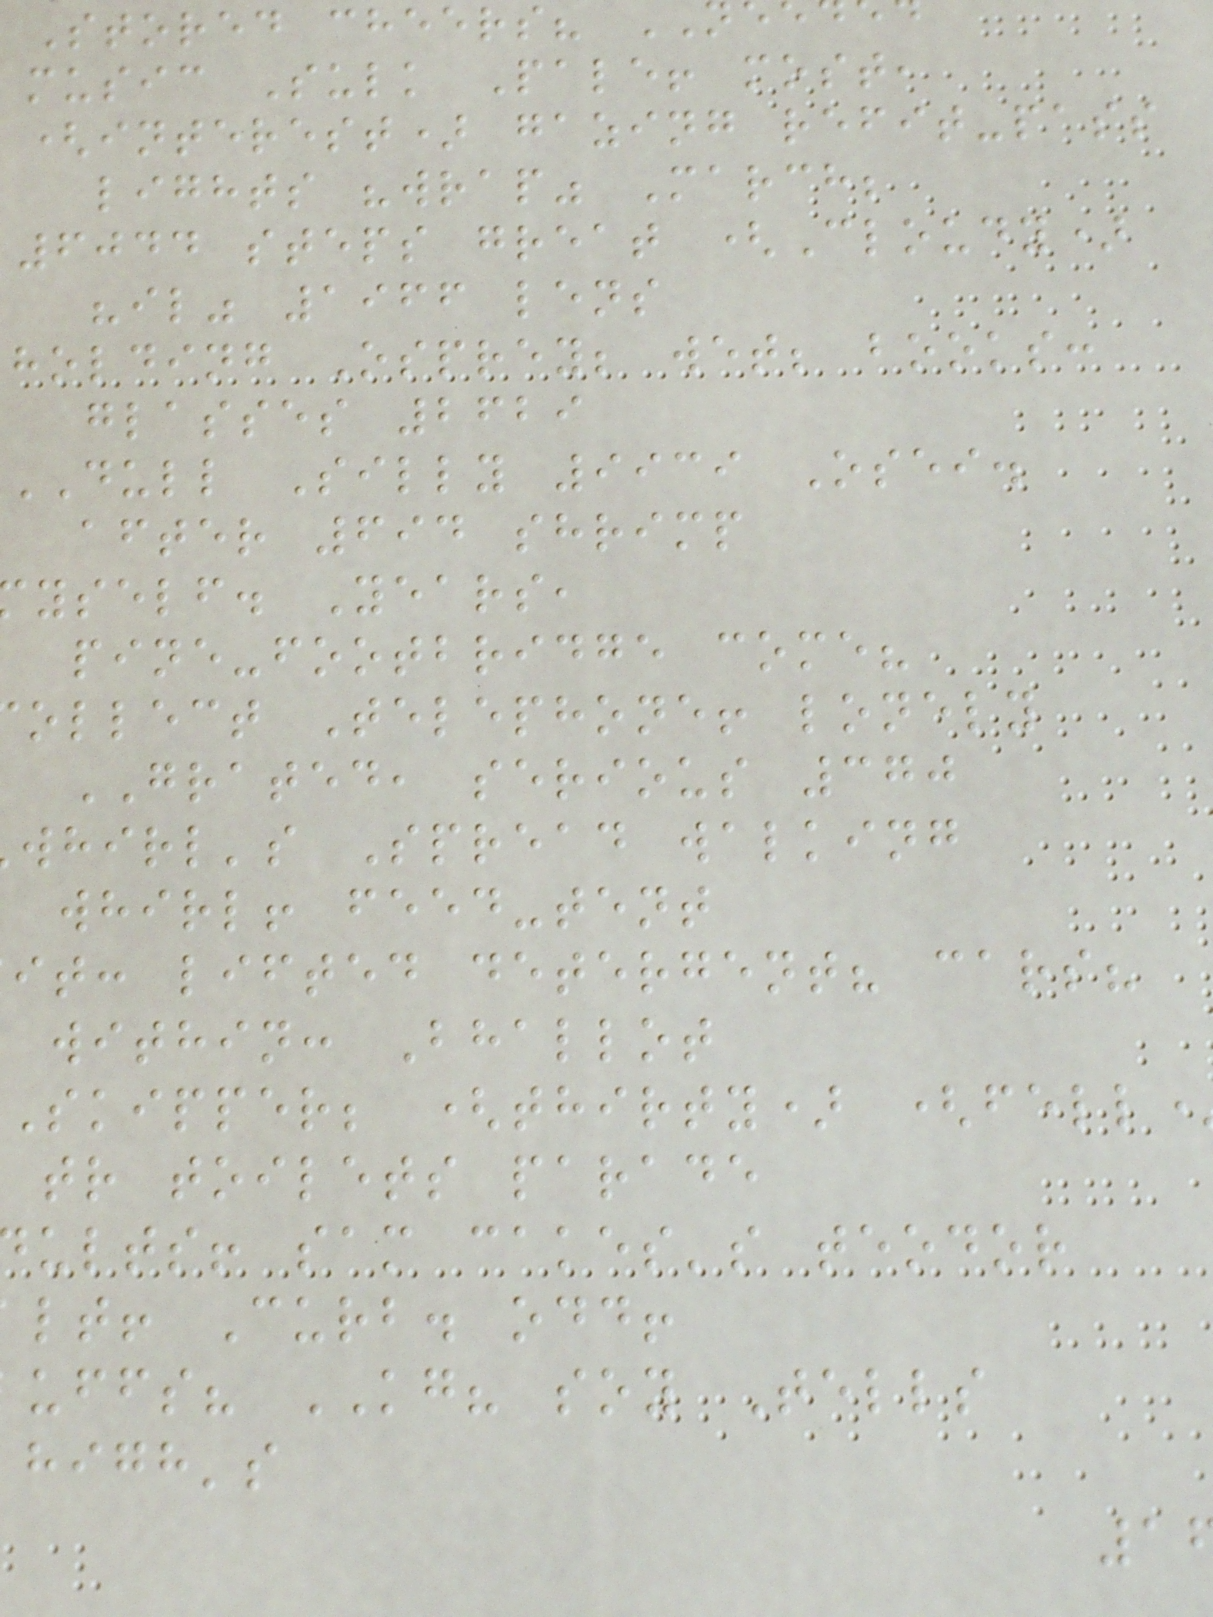Stored cheers?
music Sulk Pale! most,
(interest) gazing refit-pass
lights "wrap" March;
6044 steps great (Cloudy)
"il" 1966 lens
holding Osprey; wet; books:
glasses 2629
DULL Silly 9939 Osei.
after 694 shrimp
yself. Years,
pine-footbridge come?
ollect Telephone! lonely
GRATED, serious 370
whirl's Spread walking
whirl! feed-tent
it: lifted detergent? cars?
within: Bhallot
skipper; (thirty) (fell
tr toilets parade
ults! sam cakes's teodor
lt! Curb. odd!
uffs? KG? soy Tells
high's
